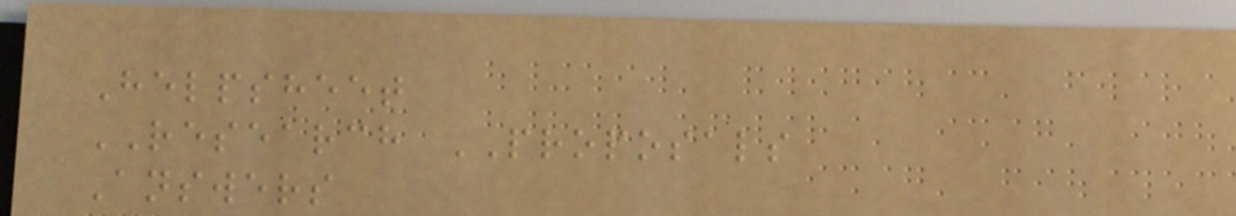Helpsheet
RESEARCH PROPOSALS
Answers
